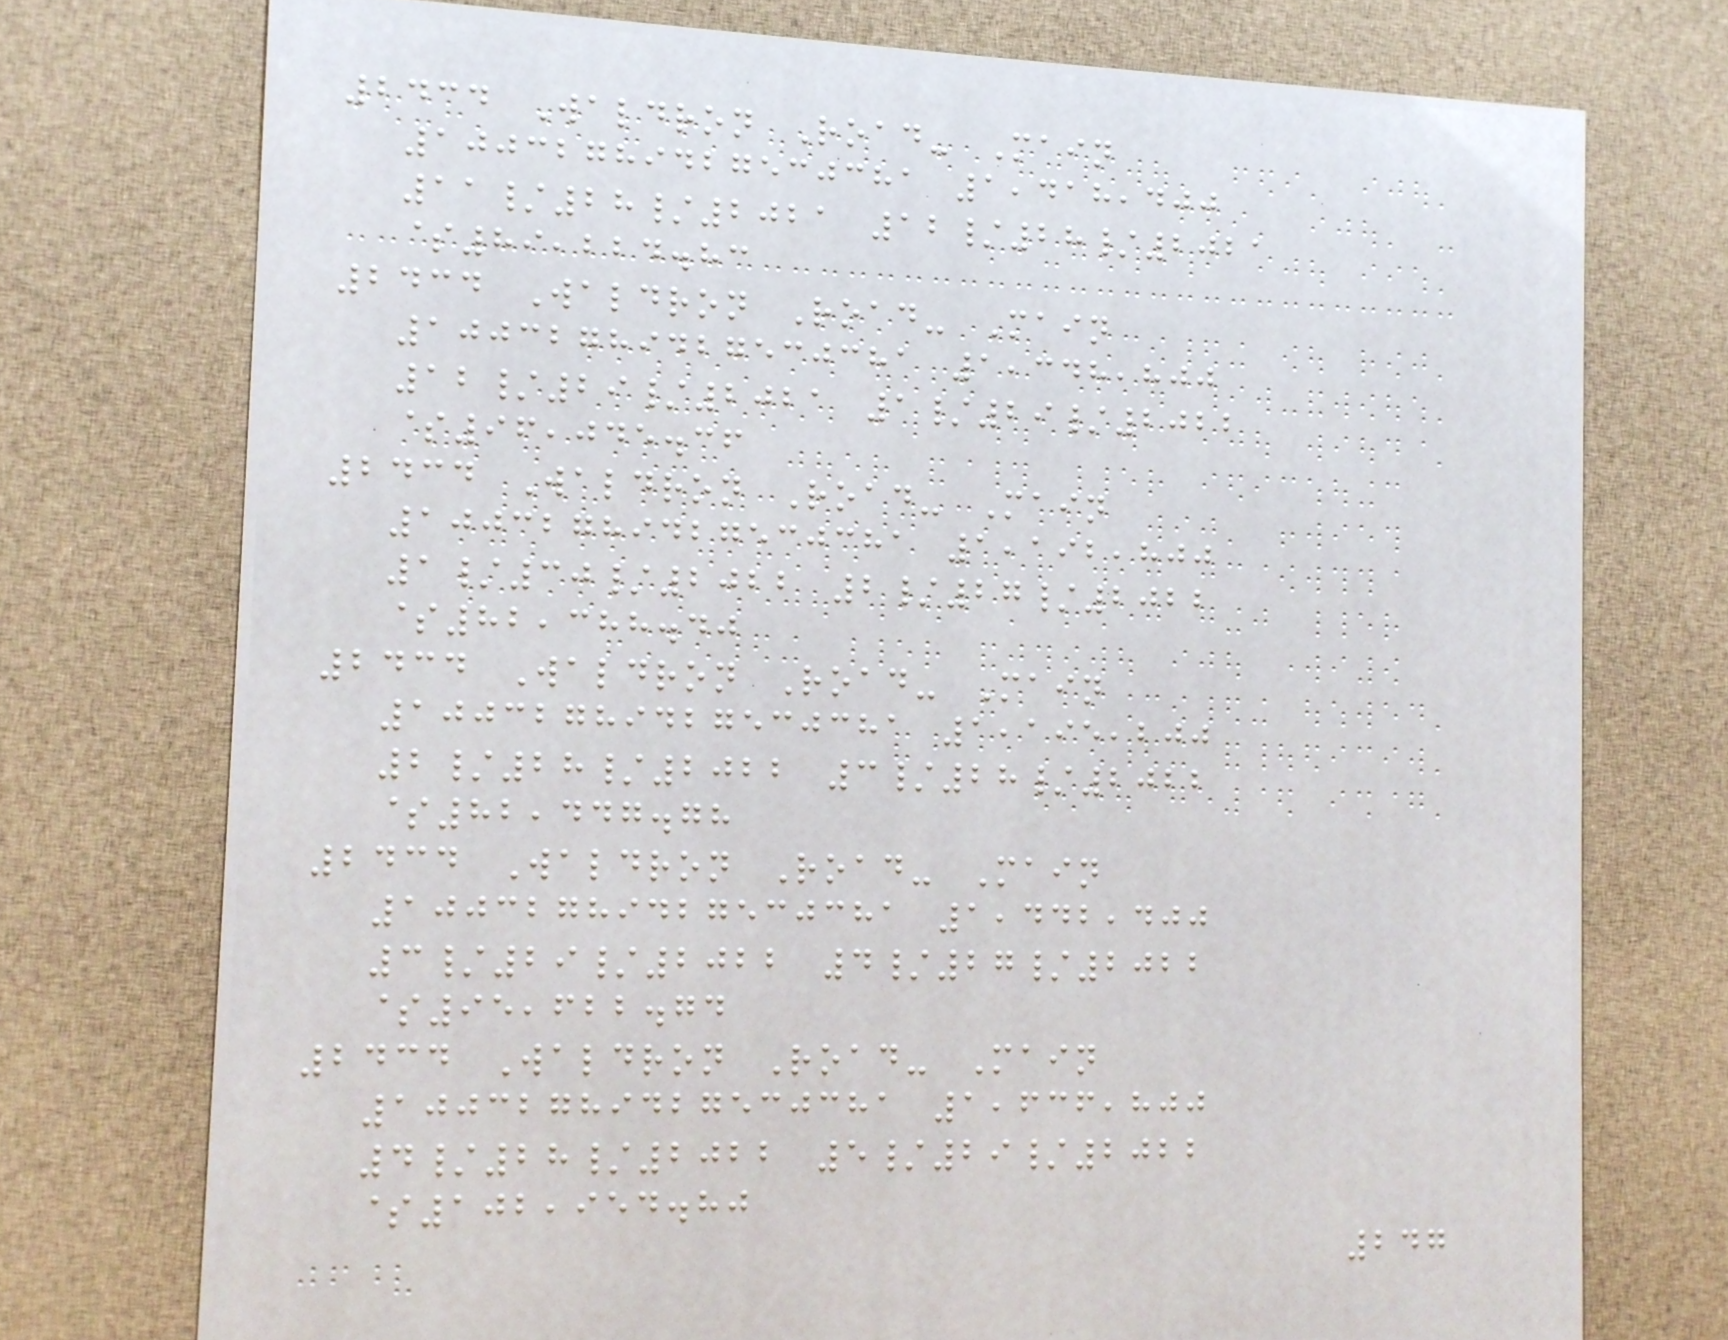2434 Waldron Road- Main
10032789427530381 1,418,400
11/28/2021 12/28/2021
$89,224.83
2434 Waldron Road- Main
10032789427530381 1,348,800
12/29/2021 1/29/2022
$96,045.36
2434 Waldron Road- Main
10032789427530381 1,192,800
1/30/2022 2/27/2022
$82,388.40
2434 Waldron Road- Main
10032789427530381 1,195,200
2/28/2022 3/28/2022
$82,447.78
2434 Waldron Road- Main
10032789427530381 1,442,400
3/29/2022 4/27/2022
$95,622.74
2434 Waldron Road- Main
10032789427530381 1,636,800
4/28/2022 5/29/2022
$102,954.80
247
